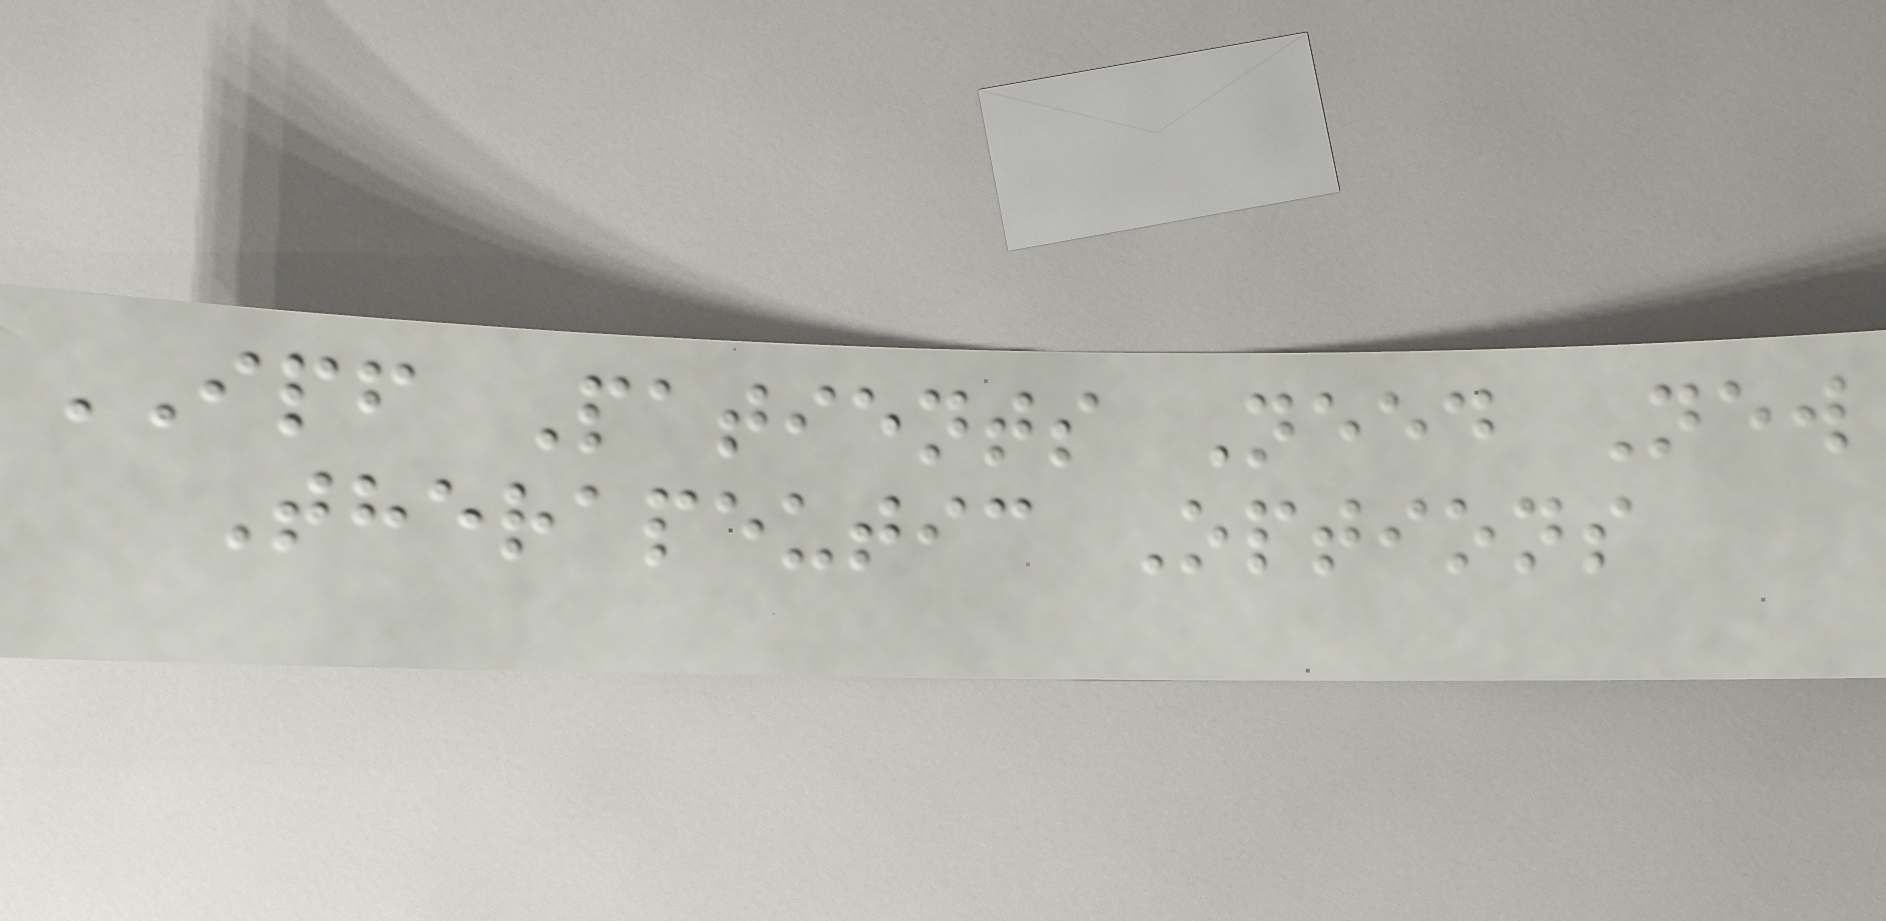IPF Patients Need New
Therapeutic Options
